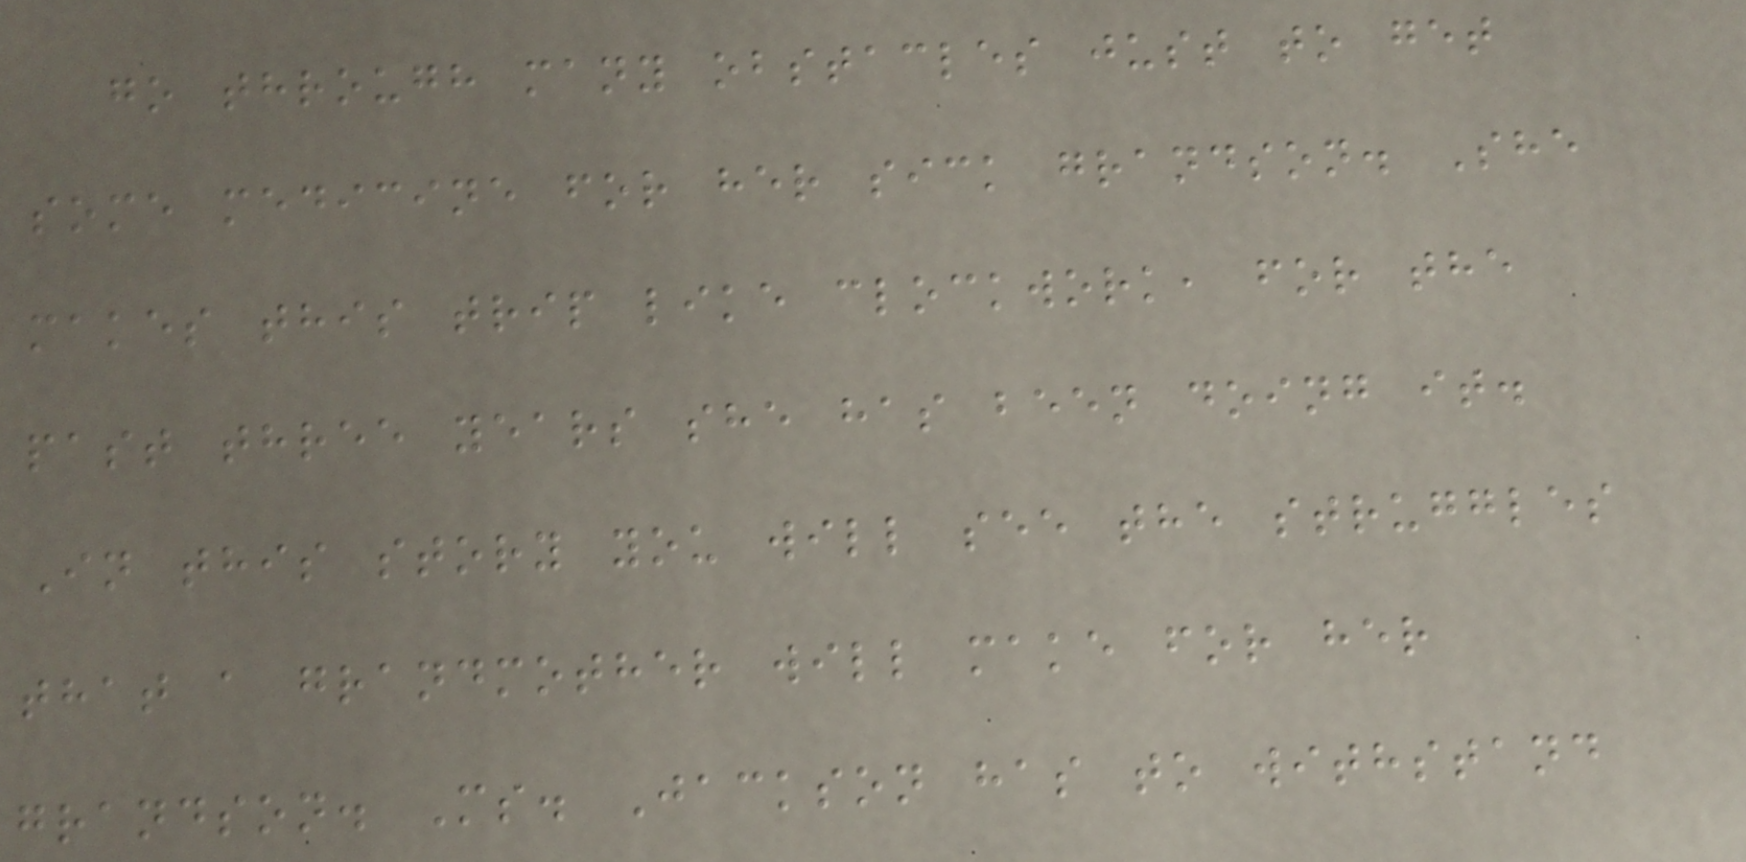go through many obstacles just to get
some medicine for her sick grandson. She
makes this trip like clockwork, for the
past three years she has been doing it.
In this story you will see the struggles
that a grandmother will make for her
grandson. Ms. Jackson has to withstand
